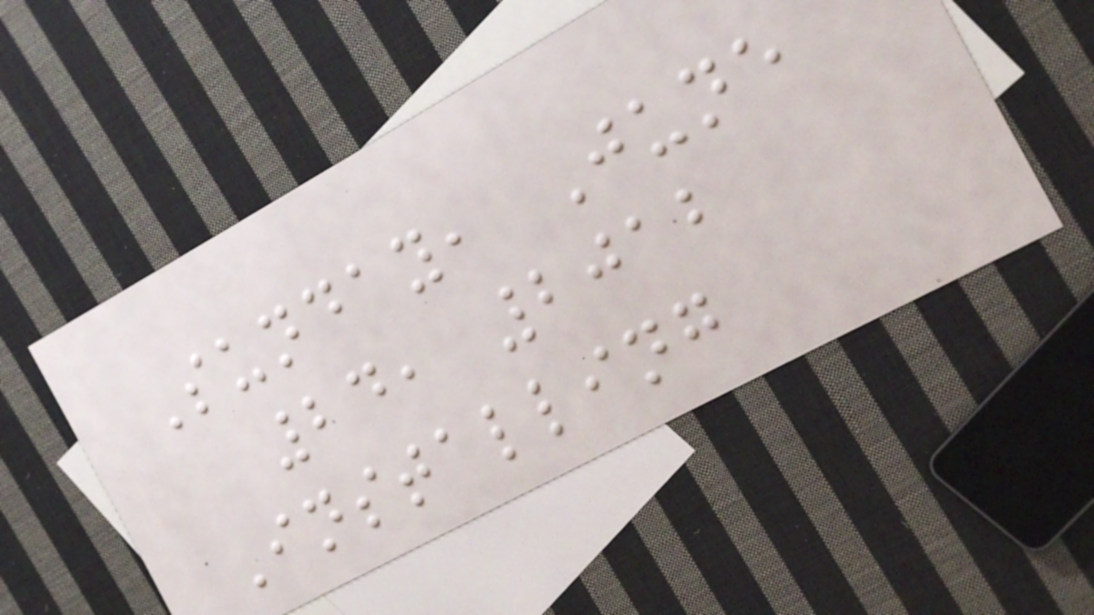Sunday, June
24, 2012
Installing
